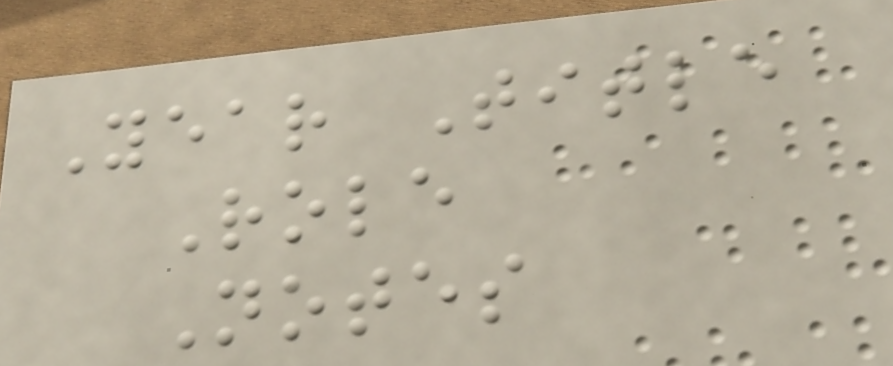Year Title
Role
Notes
